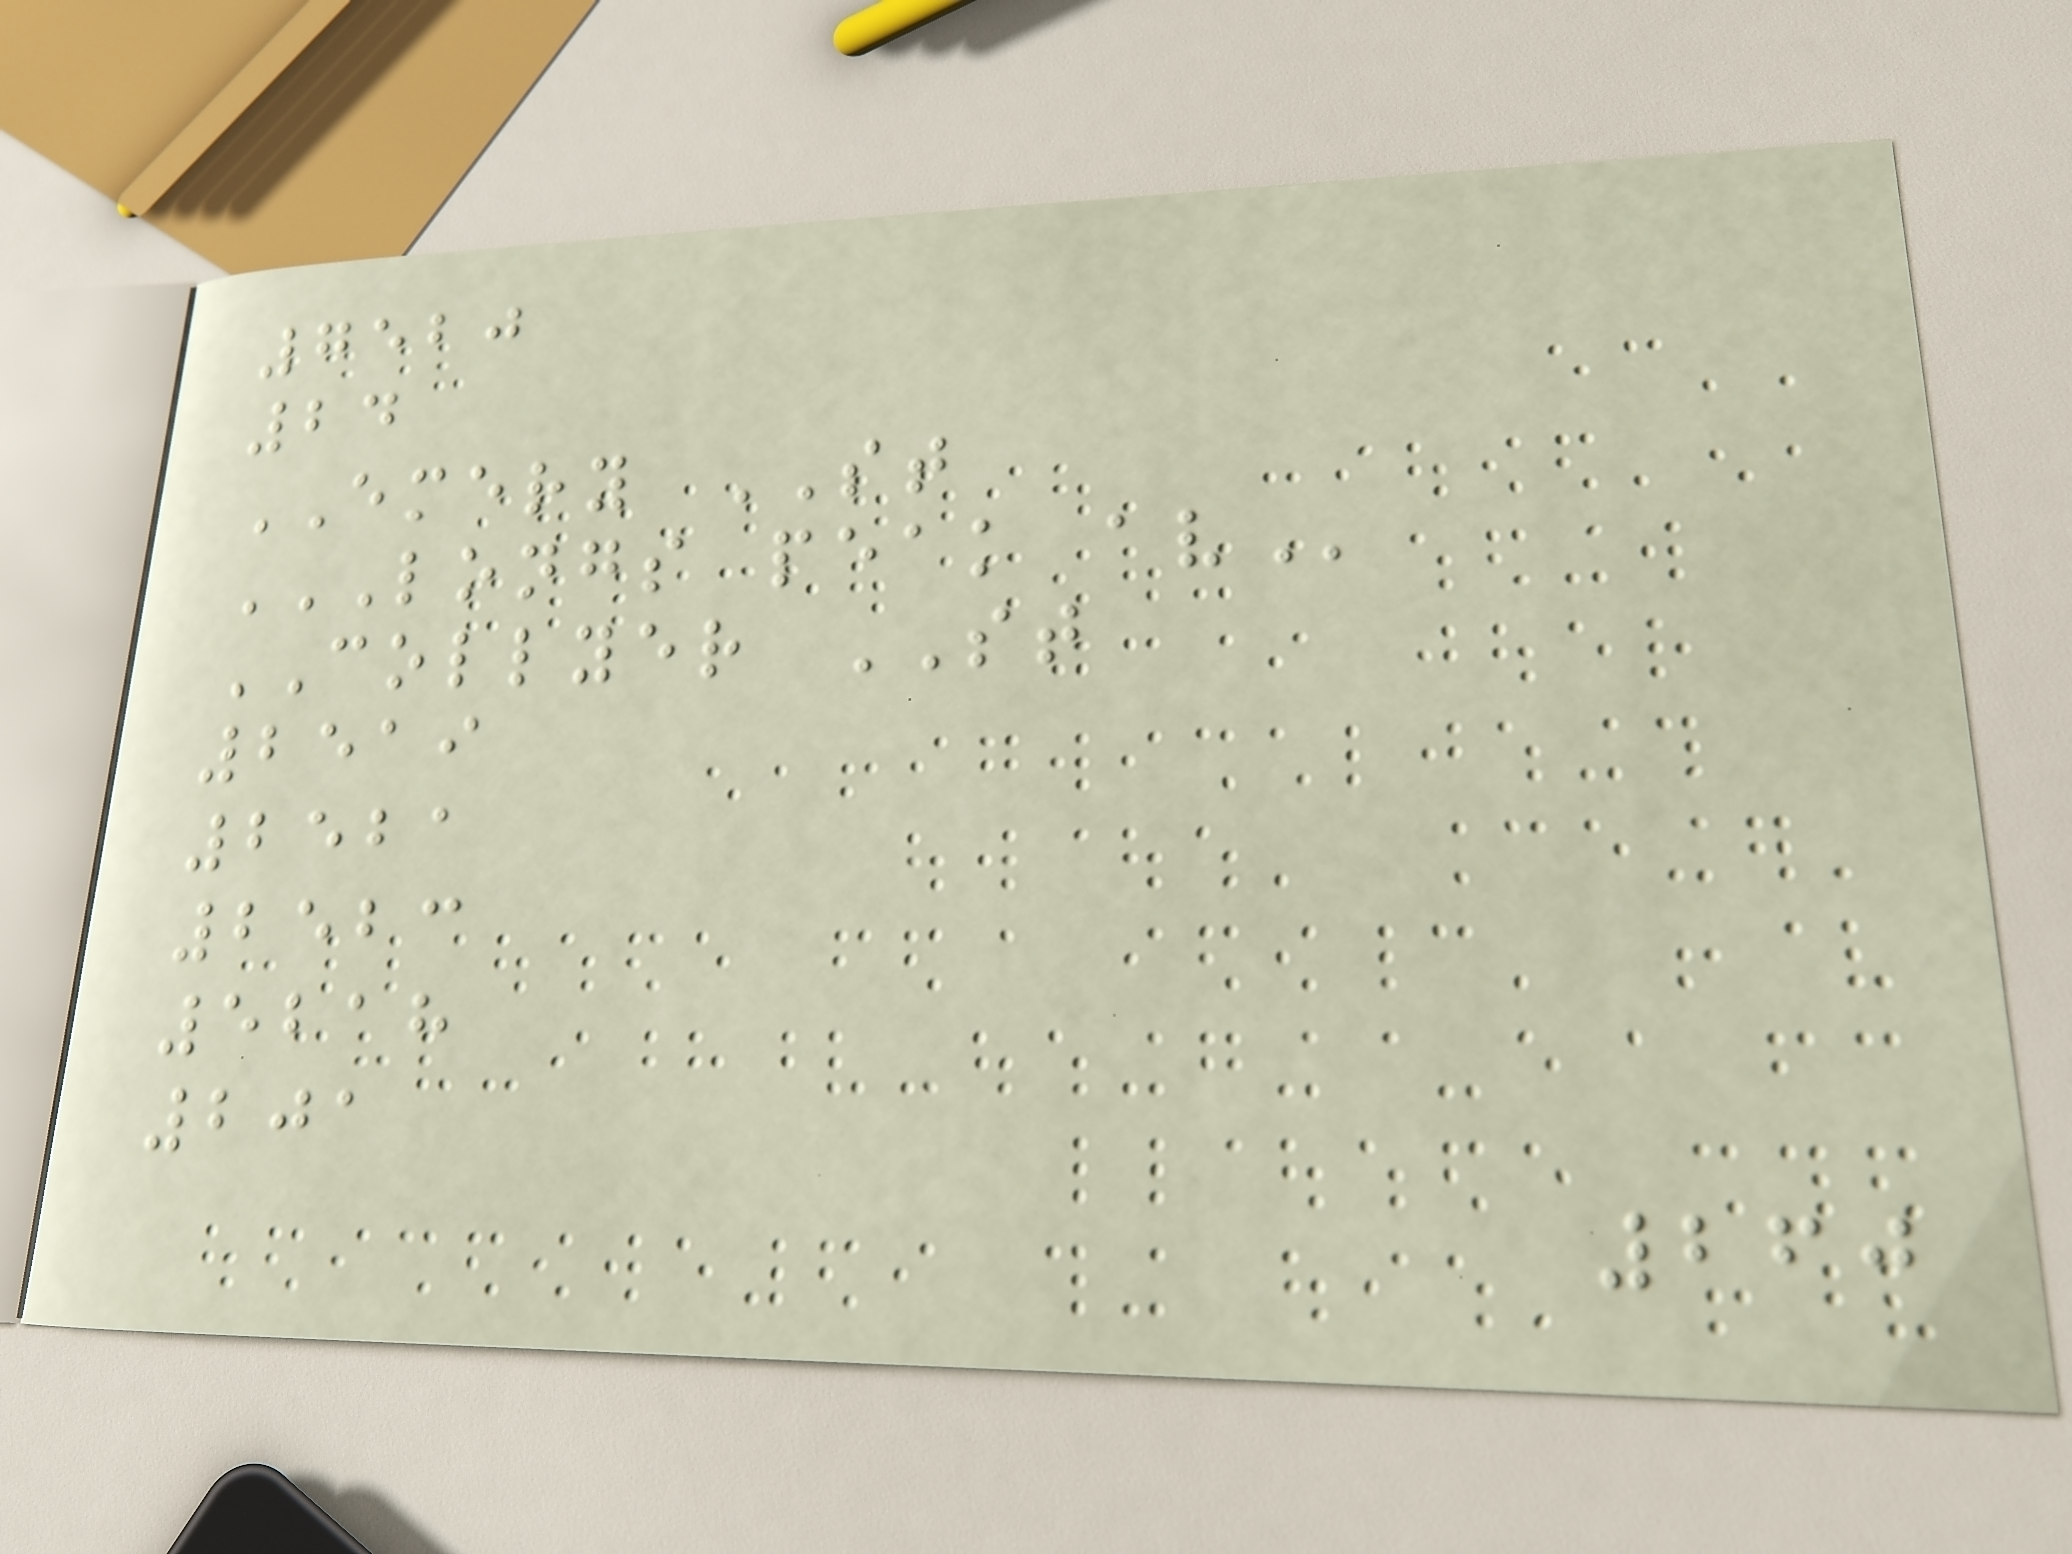7520
24
EMERY ST
LONGS PEAK AV
COLLYER ST
2519
2521
2523
5218
201
260
